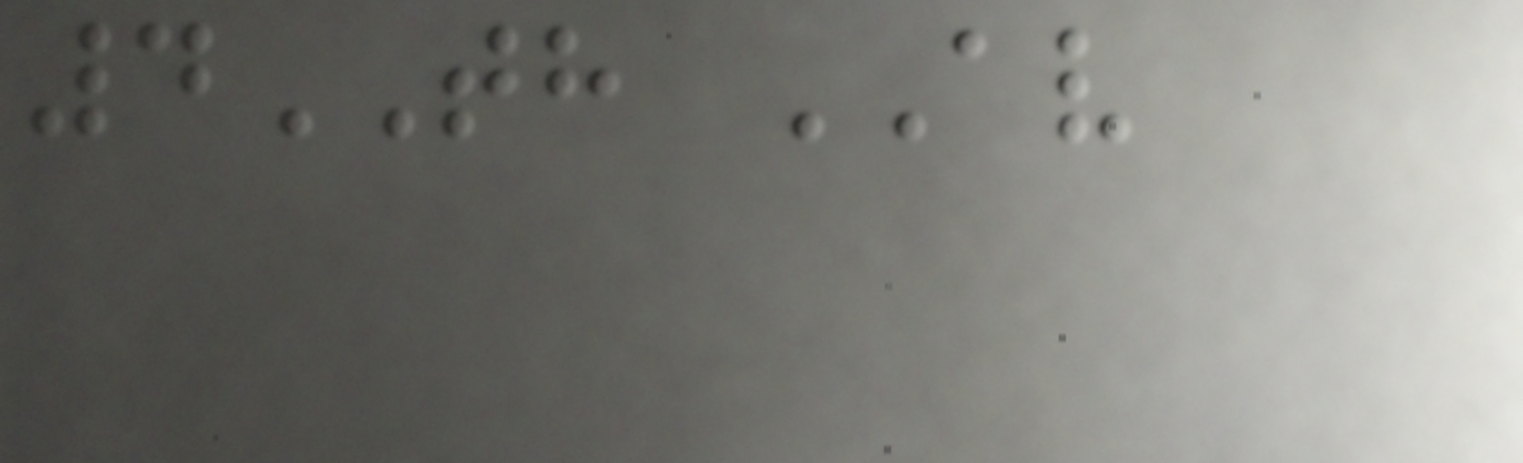4TH AV
